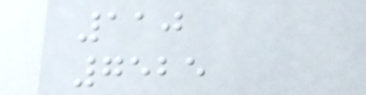110
7525
